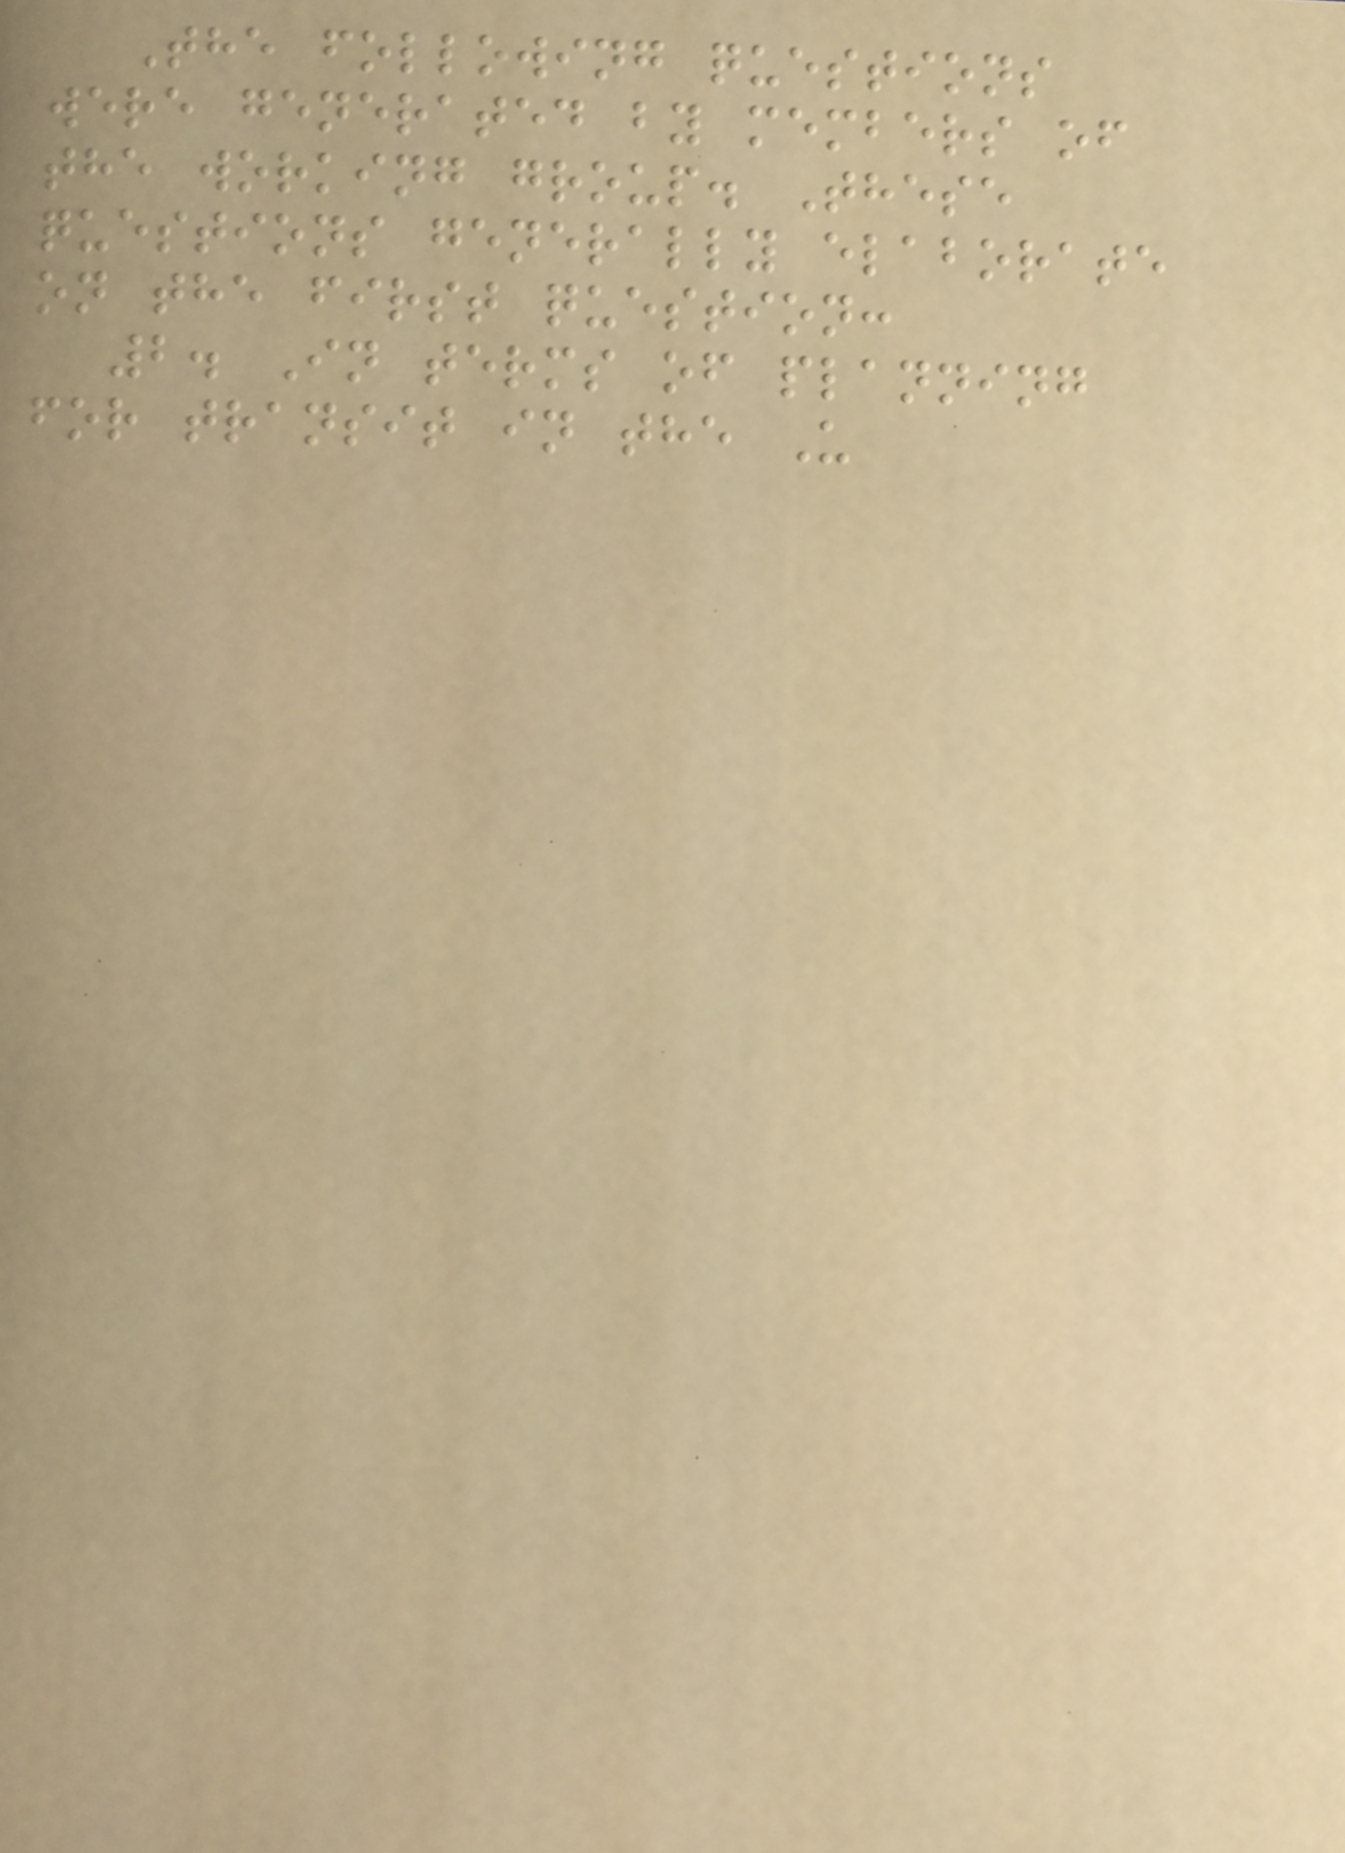The following questions
were generated by members of
the working group. These
questions generally elaborate
on the first question:
2. In terms of planning
for transit in the U
